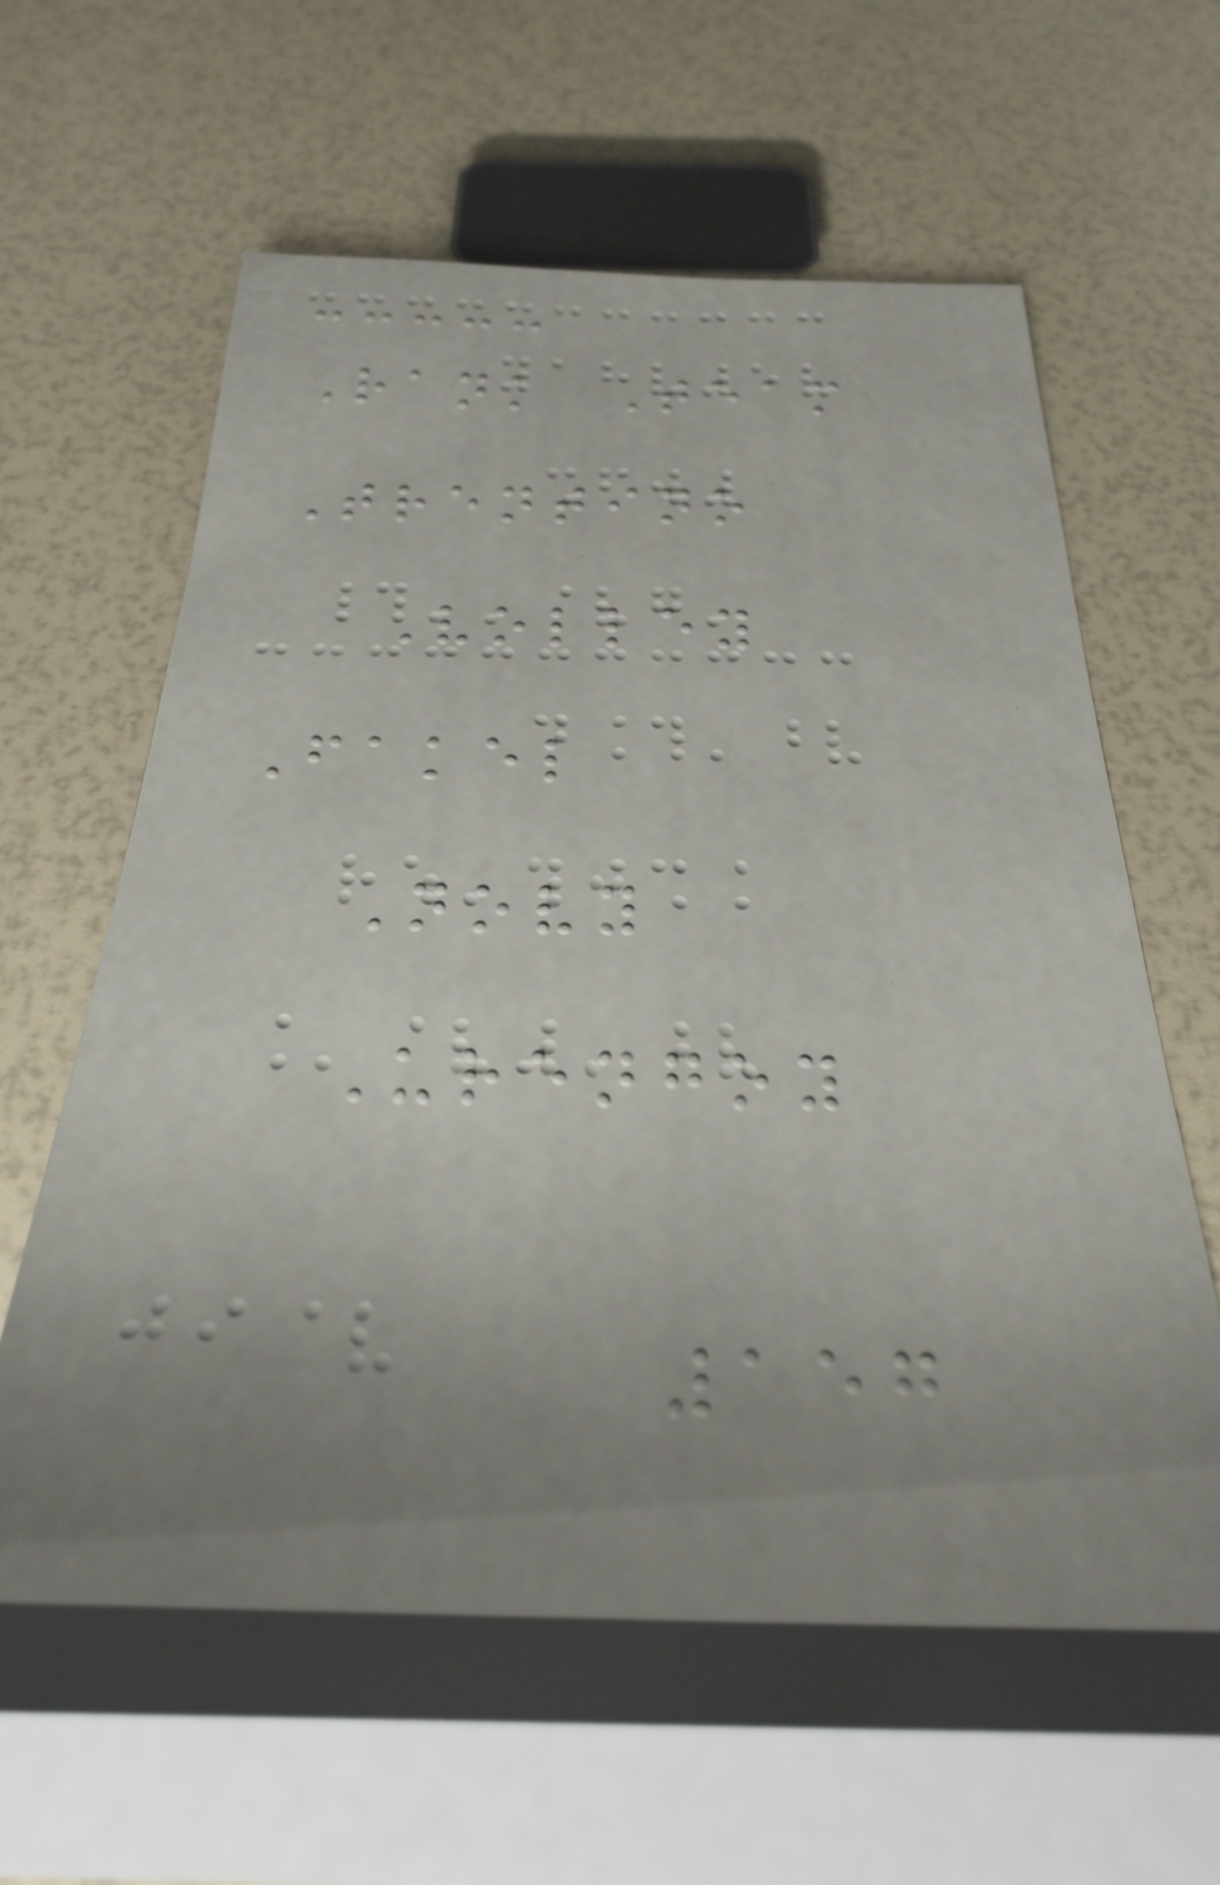Rank Team
Trentino
Volley
Fakel
Novy
Urengoy
157
